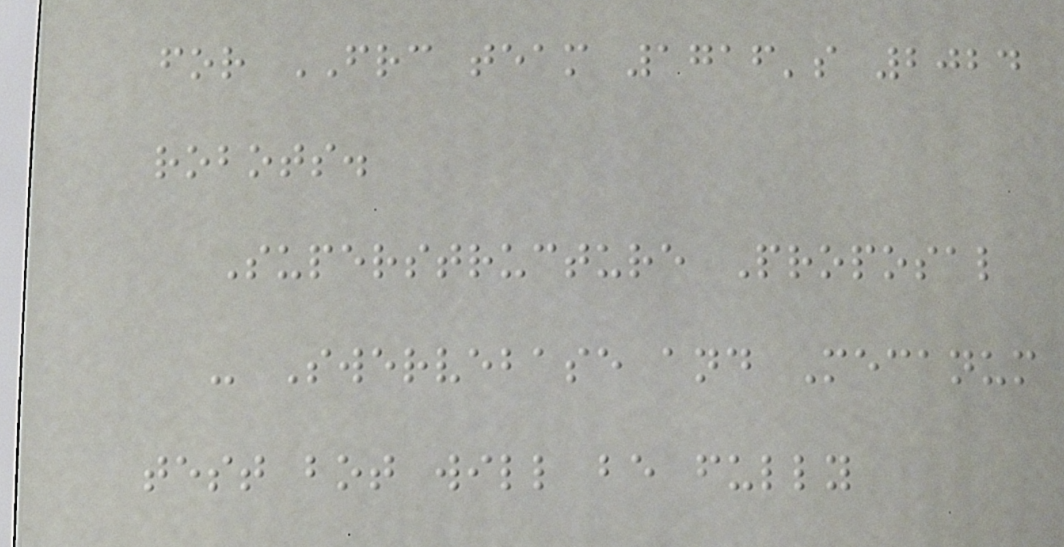for FRC team 1716's 2024
robots.
Superstructure Proposal
- Swervebase and Mecanum
test bot will be fully
